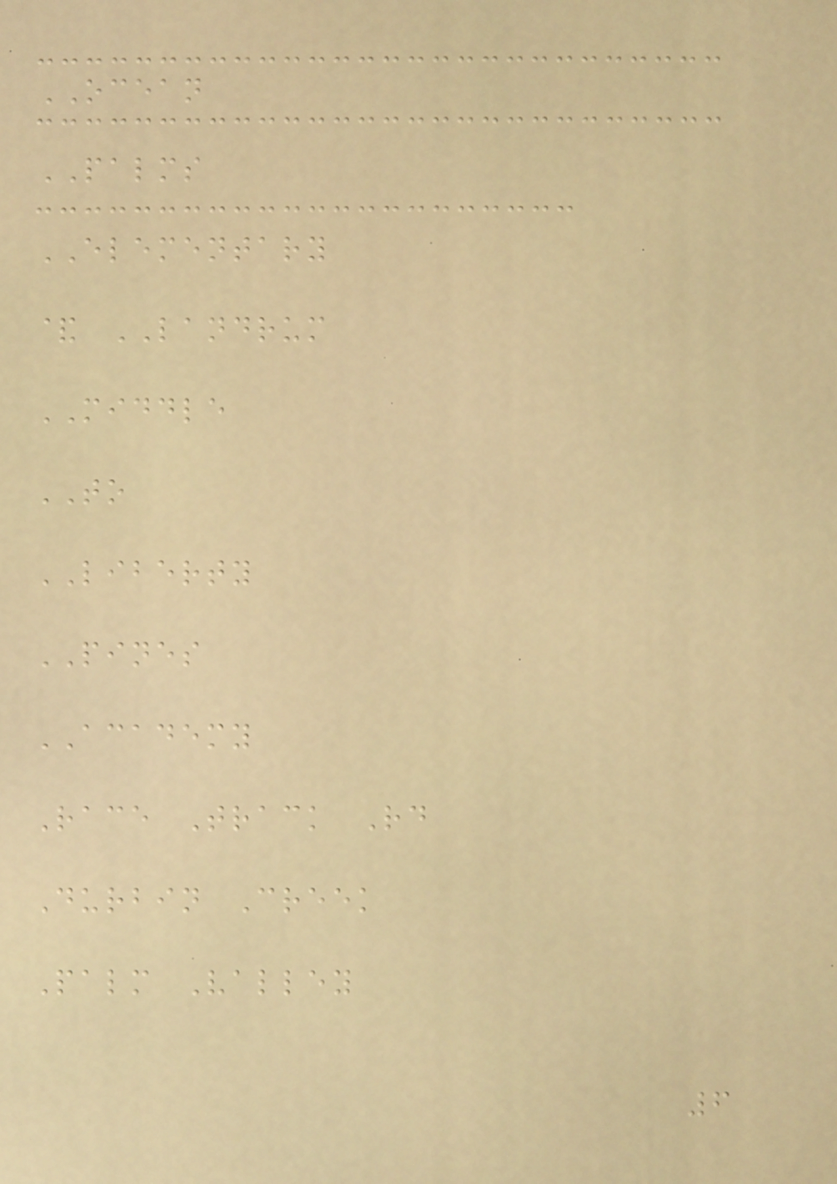OCEAN
PALMS
ELEMENTARY
& LANDRUM
MIDDLE
TO
LIBERTY
PINES
ACADEMY
Race Track Rd
Durbin Creek
Palm Valley
6
